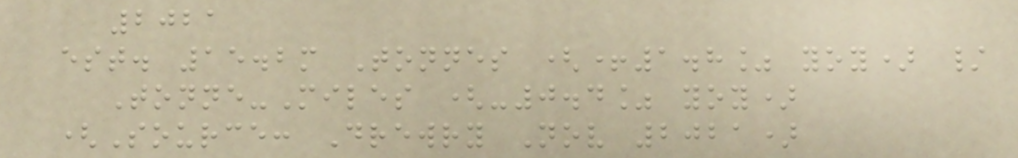2021
est. 15.2m Tonnes (+1.8% yoy) /
Tonne-Miles (-0.4% yoy)
(Source: Drewry Nov 2021)
